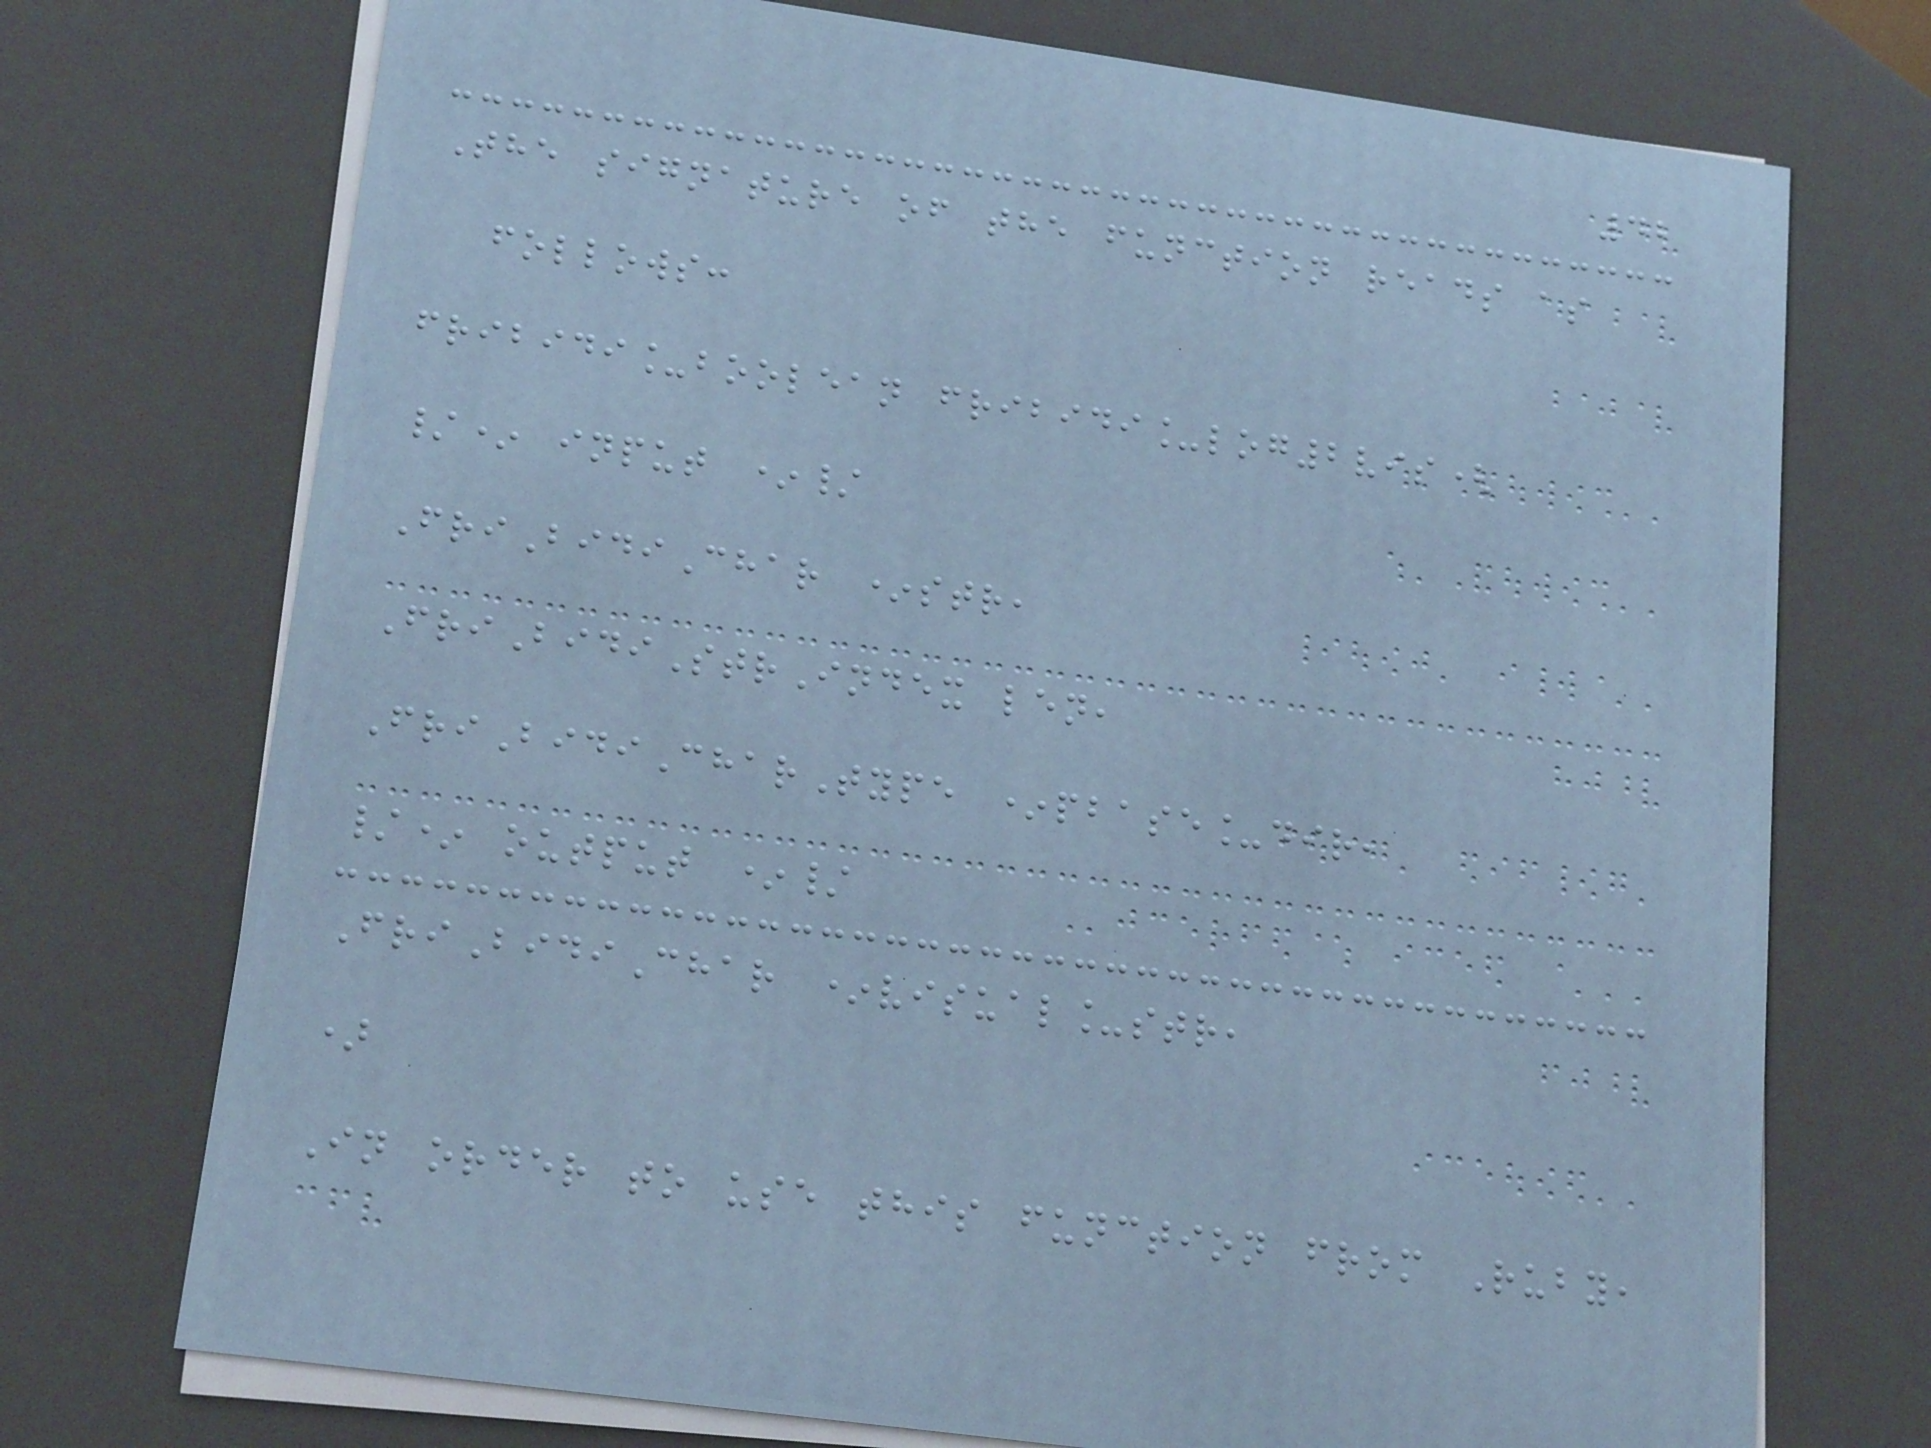42
The signature of the function reads as
follows:
fribidi_boolean fribidi_log2vis(
/* input */
FriBidiChar *str,
FriBidiStrIndex len,
FriBidiCharType *pbase_dir,
/* output */
FriBidiChar *visual_str,
)
In order to use this function from Ruby,
